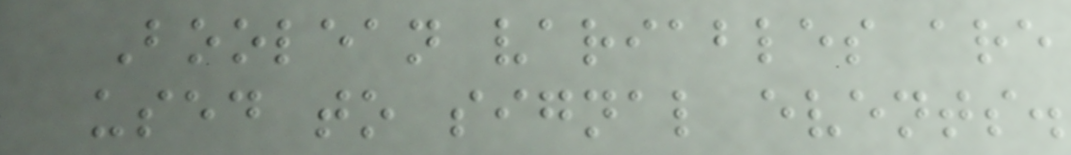Boolean variables are
used to signal events.
